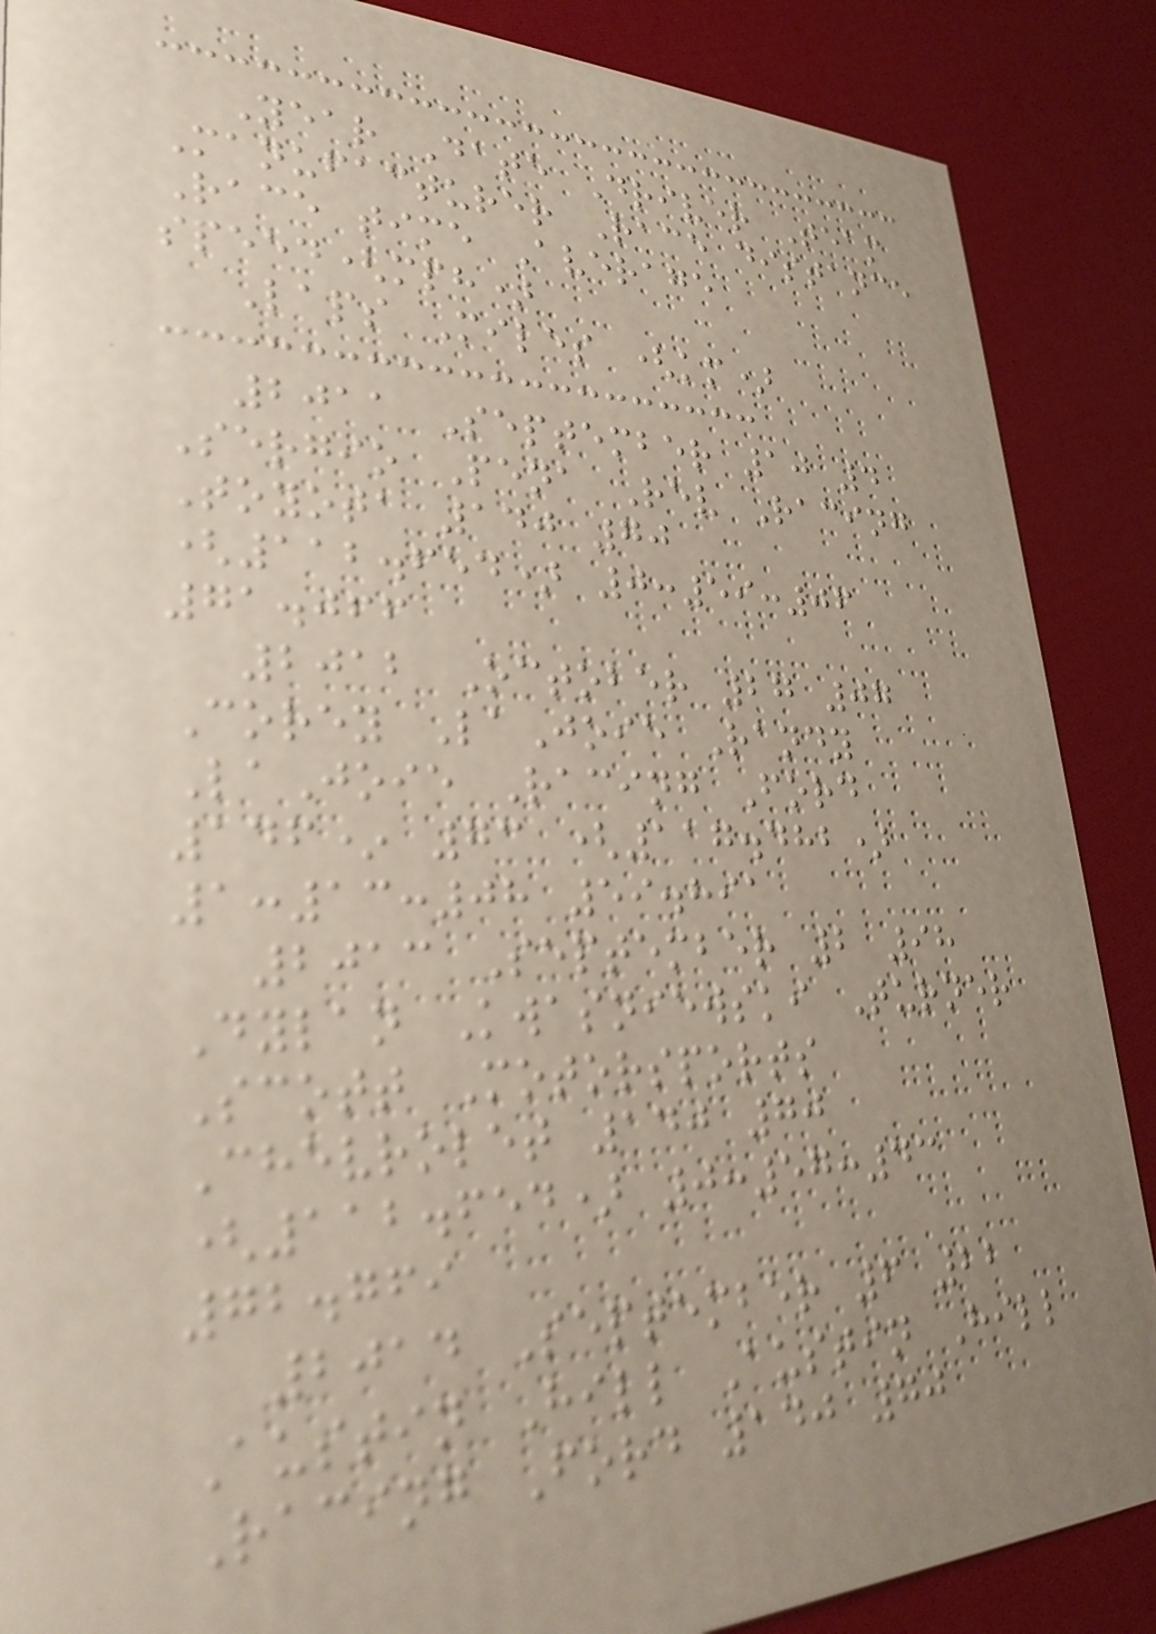Year Date Driver Team
Manufacturer Race distance
Race time Average
speed(mph)
Laps Miles (km)
2011 September 10 4
Sergio Pena Rev Racing
Toyota 140 70
(112.654) 0:59:06
71.066
2012 October 27 07
Corey LaJoie Randy
LaJoie Racing Ford
146* 73 (117.482)
1:13:08 59.891
2013 September 2 98
Dylan Kwasniewski Turner
Scott Motorsports
Chevrolet 140 70
(112.654) 0:57:43
72.769
2014 September 6 22
Austin Hill Austin Hill
Racing Ford 140 70
